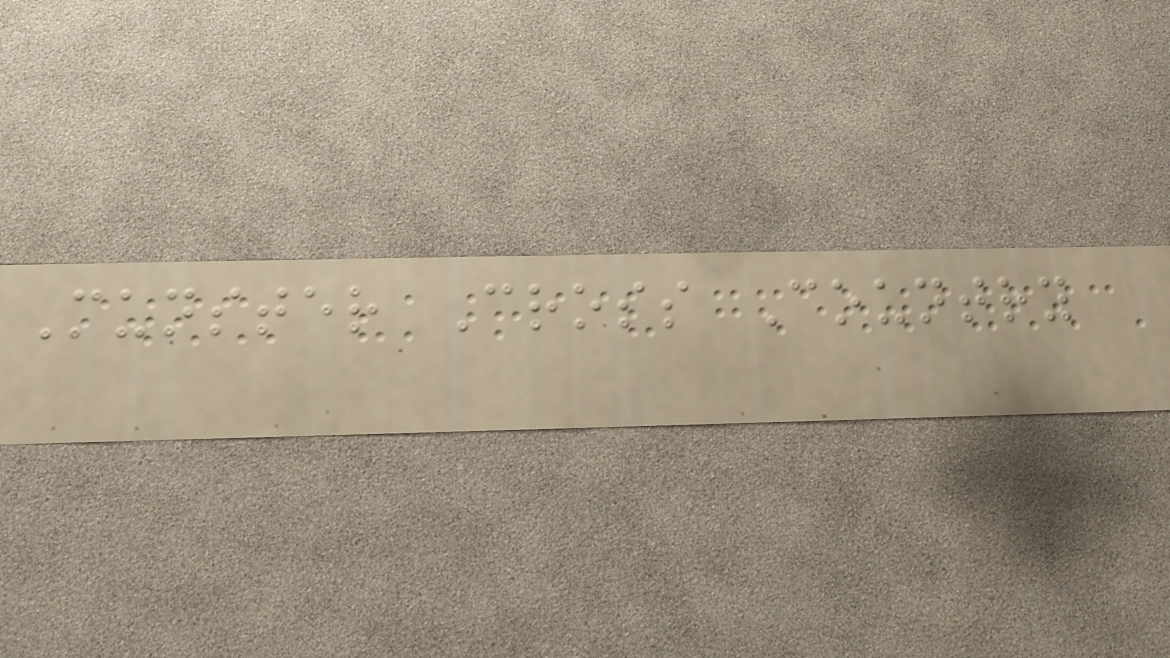Munster Cross Country
